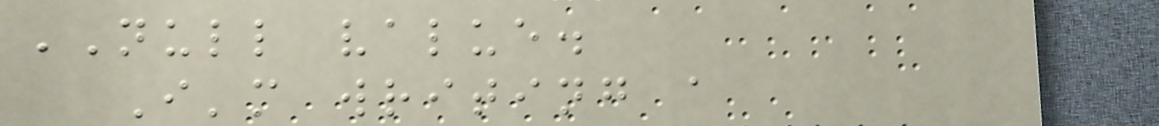NULL value.
I'm writing a
